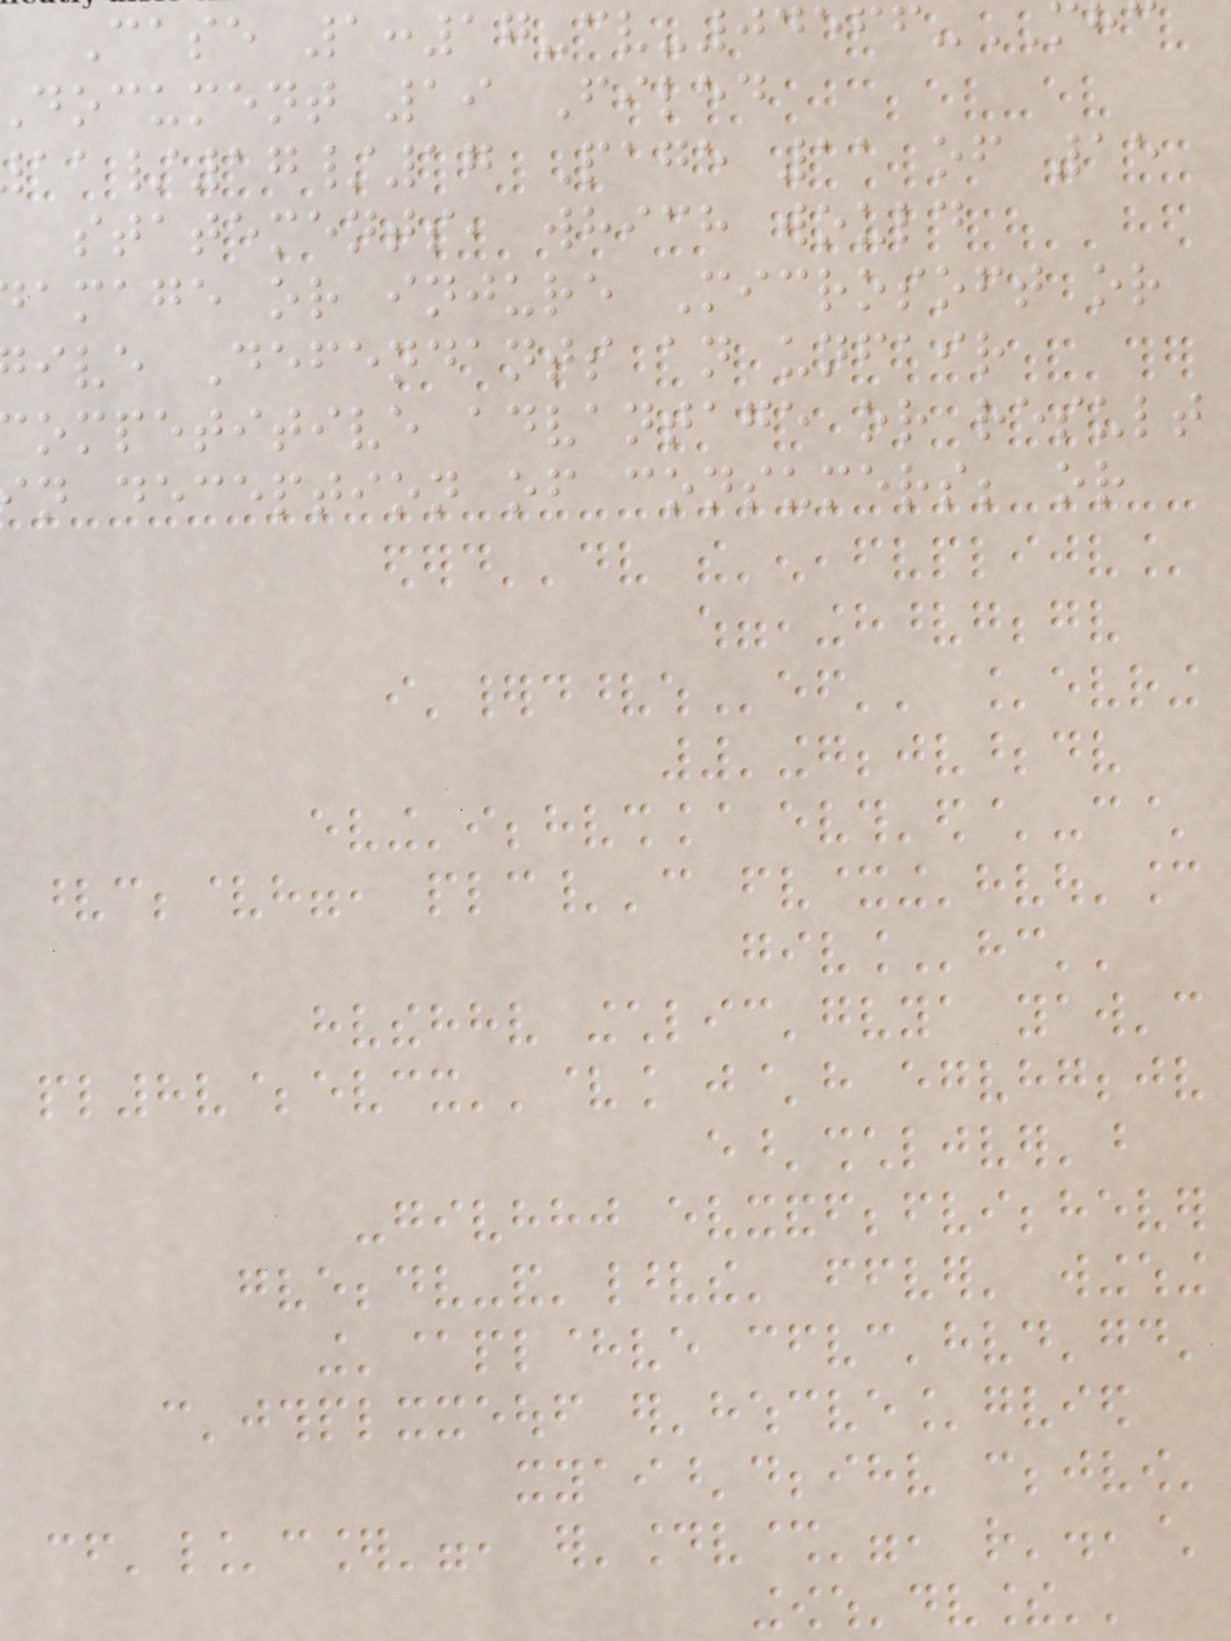Case 1:17-cv-04566-
document 19 Filed
/17/17 Page 11 of 15
statements, which would
amage or injure Microsoft or
ive Defendants an unfair
ompetitive advantage or result
n deception of consumers; or
